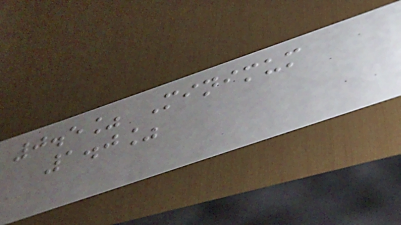0.5% Minimum
1.0%
